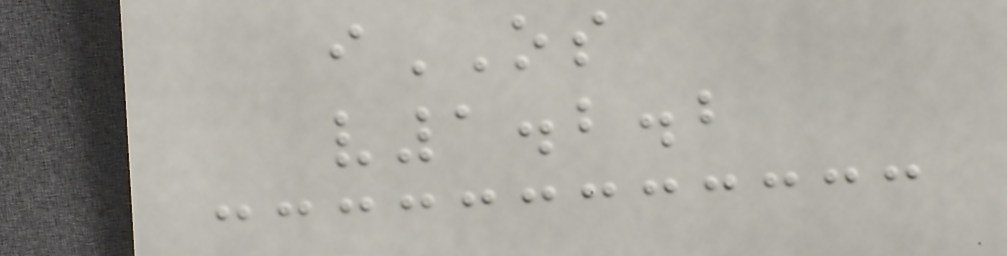iOS
v1.2.2
